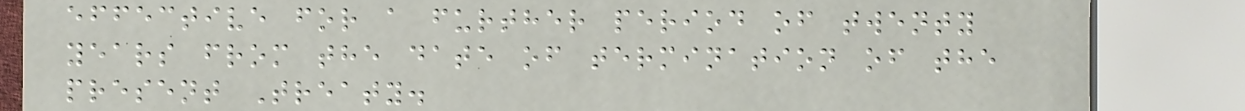effective for a further period of twenty
years from the date of termination of the
present Treaty.
